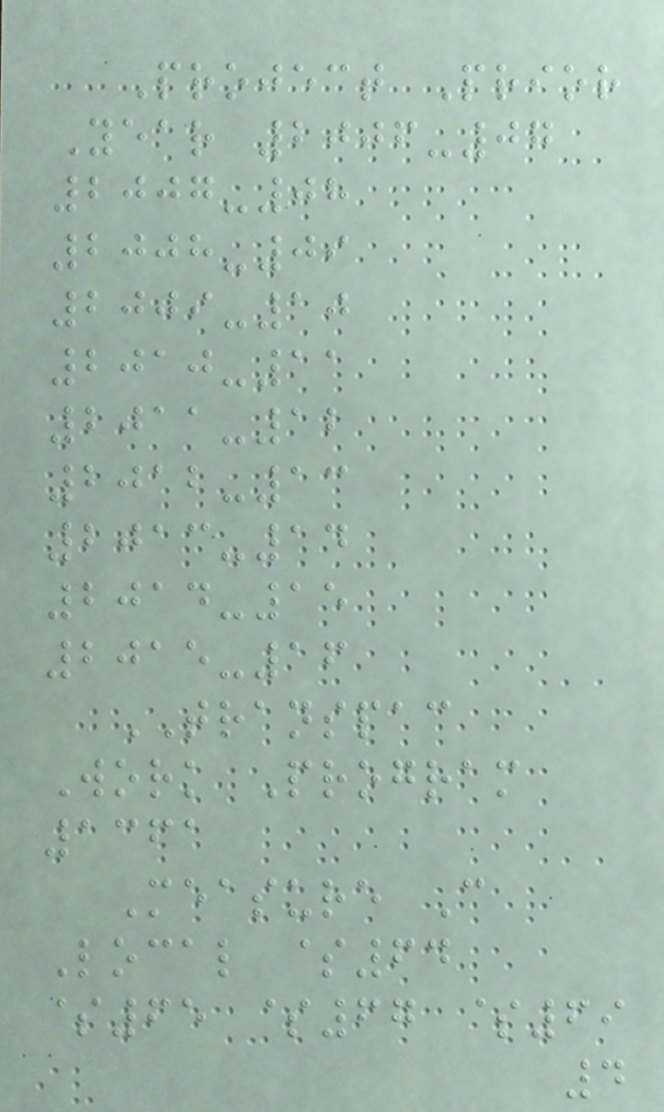Project Prior
Year 2006-07
2007-08
2008-09
2009-10
2010-11
2011-12
2012-13
2013-14
2014-15
2015-16
TRANSPAC
Work Program
1361
Measure C
Local $64
$65 $67 $69
4
